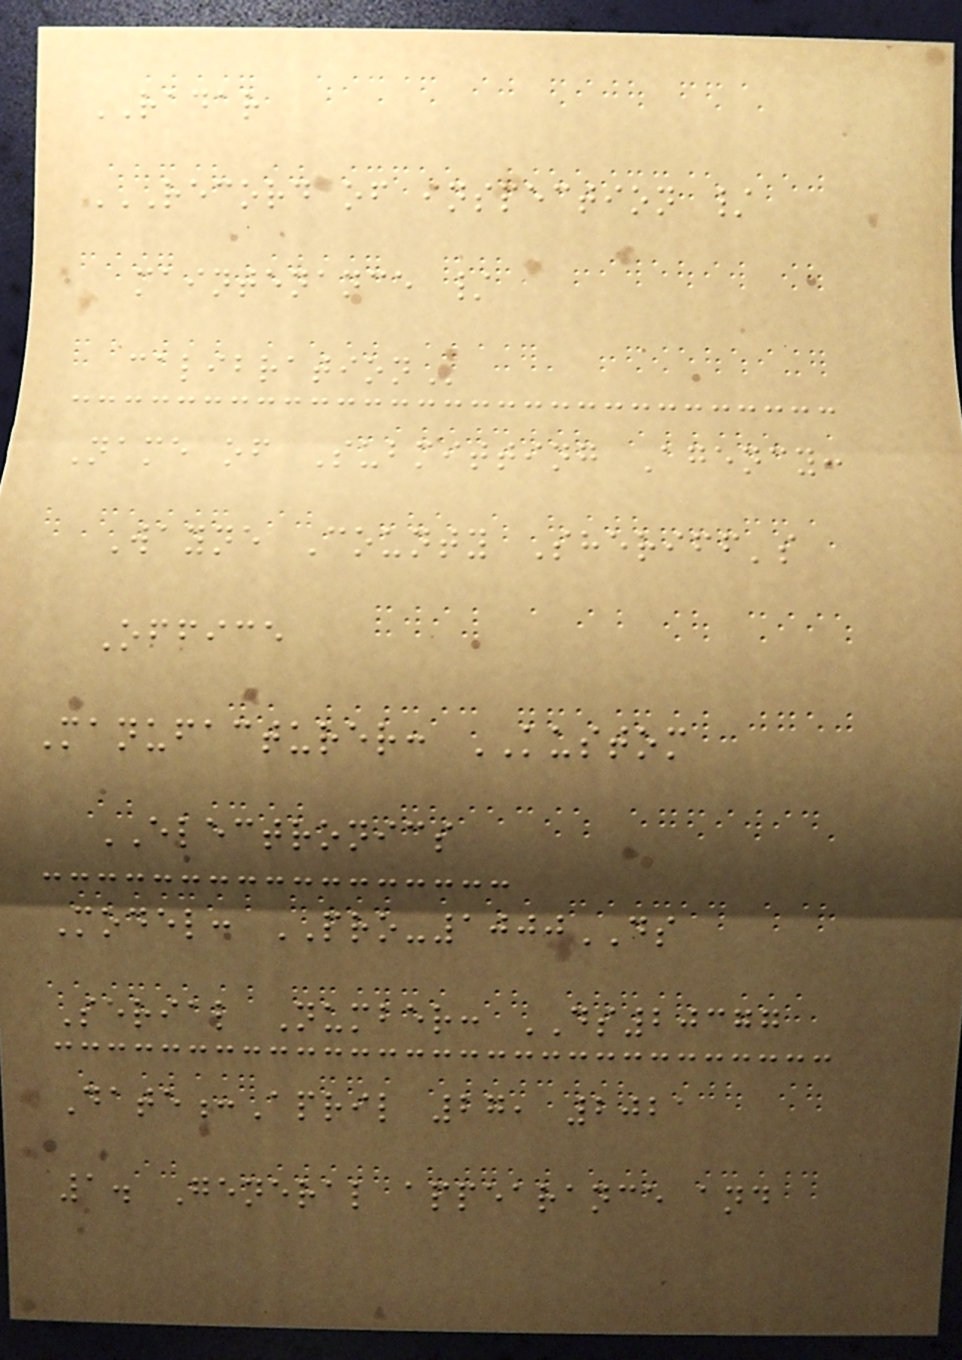RADAR
RECORD OF INSPECTION /
MAINTENANCE /
CALIBRATION
Name of Submitting Agency:
Wayne County Sheriff's
Office
Manufacturer: KUSTOM
ELECTRONICS
Model: PRO-1000DS
Serial Number: DS20377
Date:April 27, 2021
1. General appearance and
